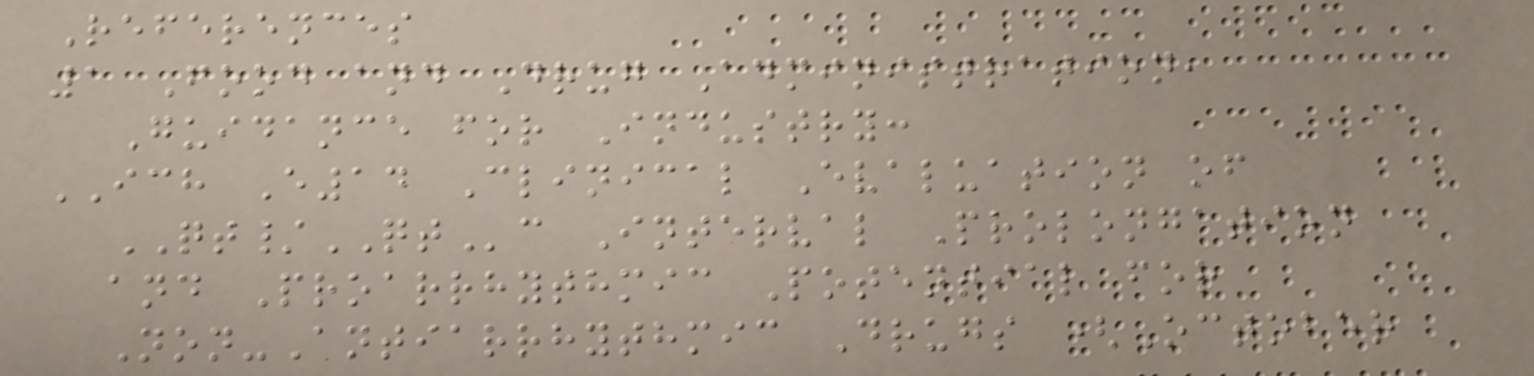References
1 Food and Drug Administration,
Guidance for Industry:
ICH E14 Clinical Evaluation of
QT/QTc Interval Prolongation
and Proarrhythmic Potential for
Non-Antiarrhythmic Drugs (October
